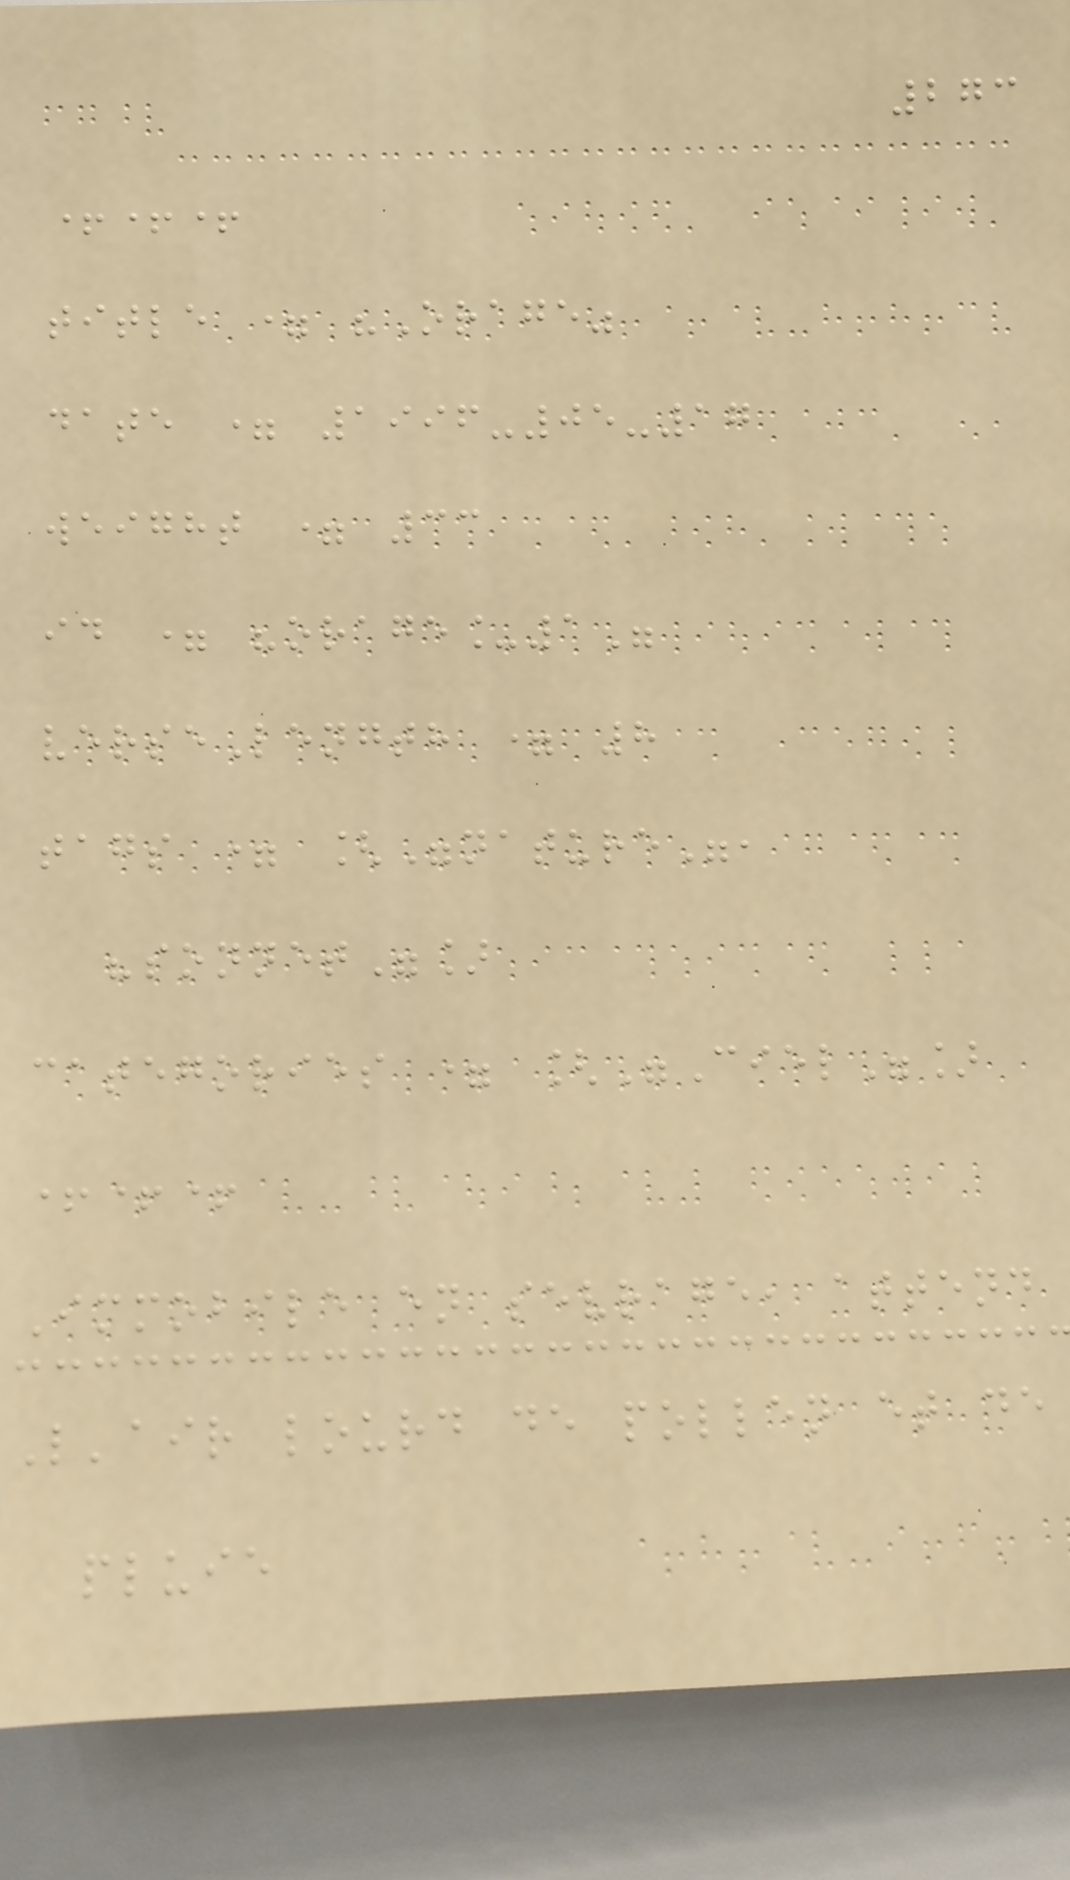273
+++
title = "Orage"
date = 1996-05-17
weight = 33
id = "orage_1"
verseLength = 8
tags = ["nature",
"sonnet"]
categories = ["Ciel"]
+++
Immobile en sevrage, attend
L'air lourd de pollen et de
pluie
